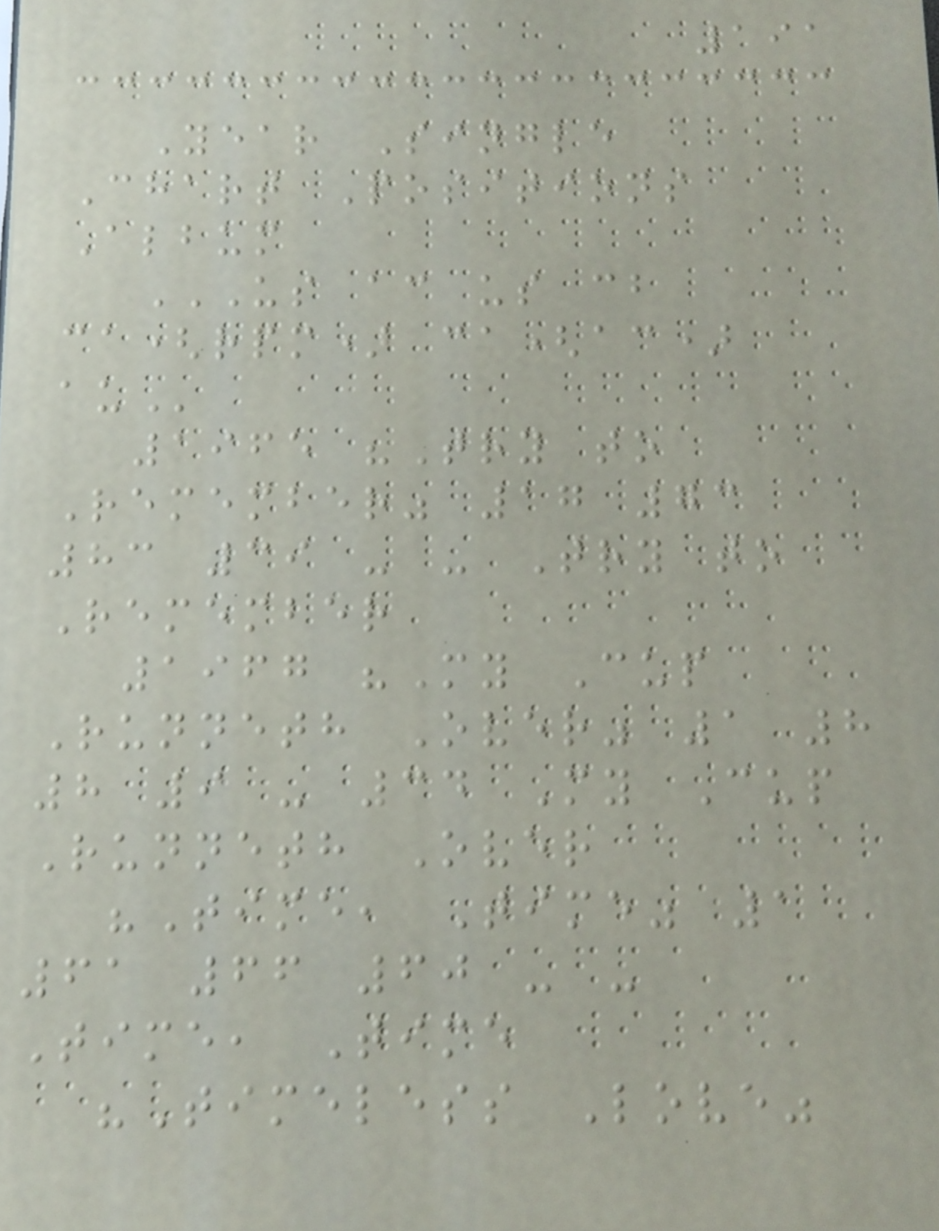191
Year Single
Chart Positions
Album
US AC US CB
CA(RPM) CA(AC)
AU
1965 "Try to
Remember" 17 73
83 39 - - Try to
Remember
1967 "My Cup
Runneth Over" 1 8
8 9 - 34 My Cup
Runneth Over
"Time, Time" 1
61 66 60 - -
Time, Time
"Timeless Love"
